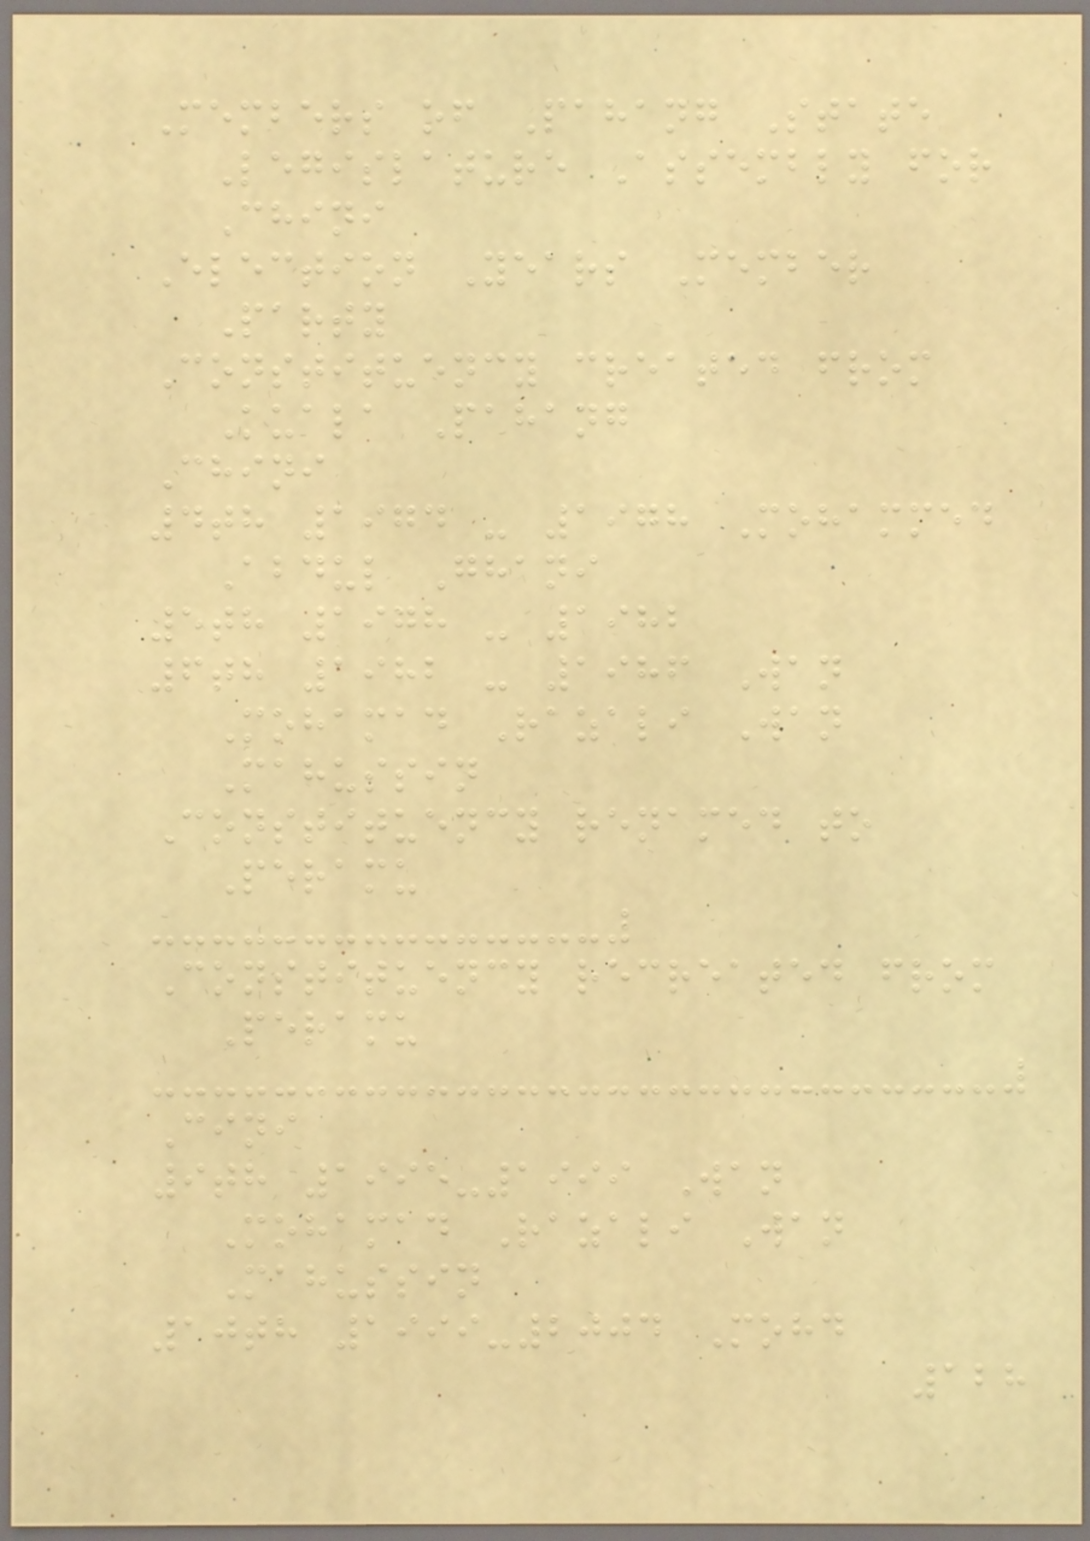Members of Pahang State
Legislature Assembly for
Chini
Election Years Member
Party
Constituency created from
Kuala Pahang
Chini
4th 1974 - 1978 Mohammed
Abdul Ghani
5th 1978 - 1982
6th 1982 - 1986 Wan
Mohamad Razali Wan
Mahussin
Constituency renamed to
Peramu
Constituency recreated from
Peramu
Cini
9th 1995-1999 Wan
Mohamad Razali Wan
Mahussin
10th 1999-2004 Mohd
128
